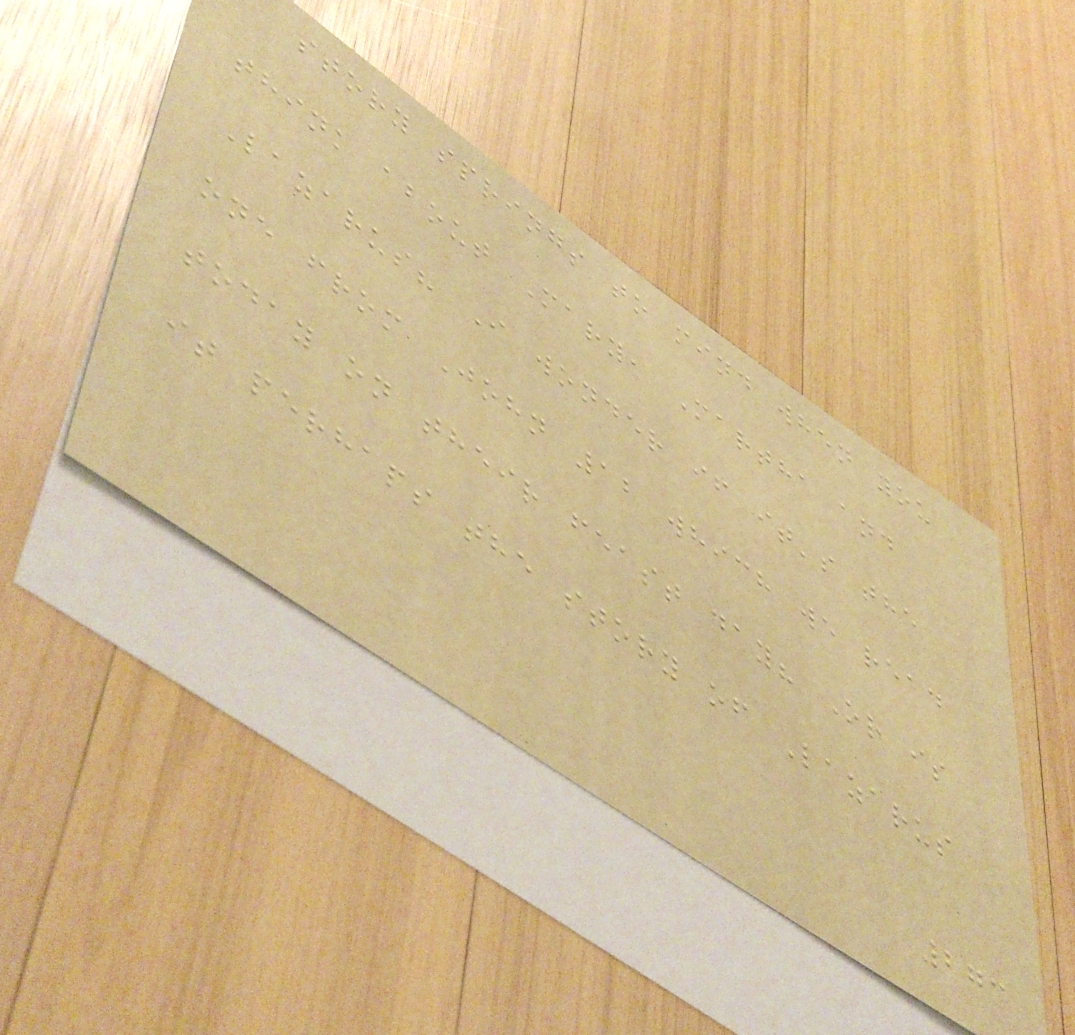story springs to mind when you
think about Mary, Martha and
Lazarus? I wonder if it's the
one from John 12 which we read
today on their feast day? Or is
it perhaps the story of Lazarus
273
